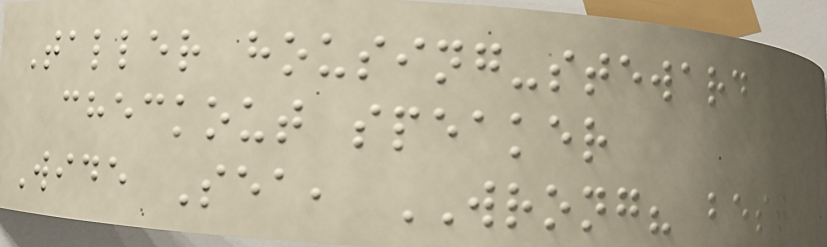Taller housing-steward
checkout speaker
Wide Sea, WRONG? best
